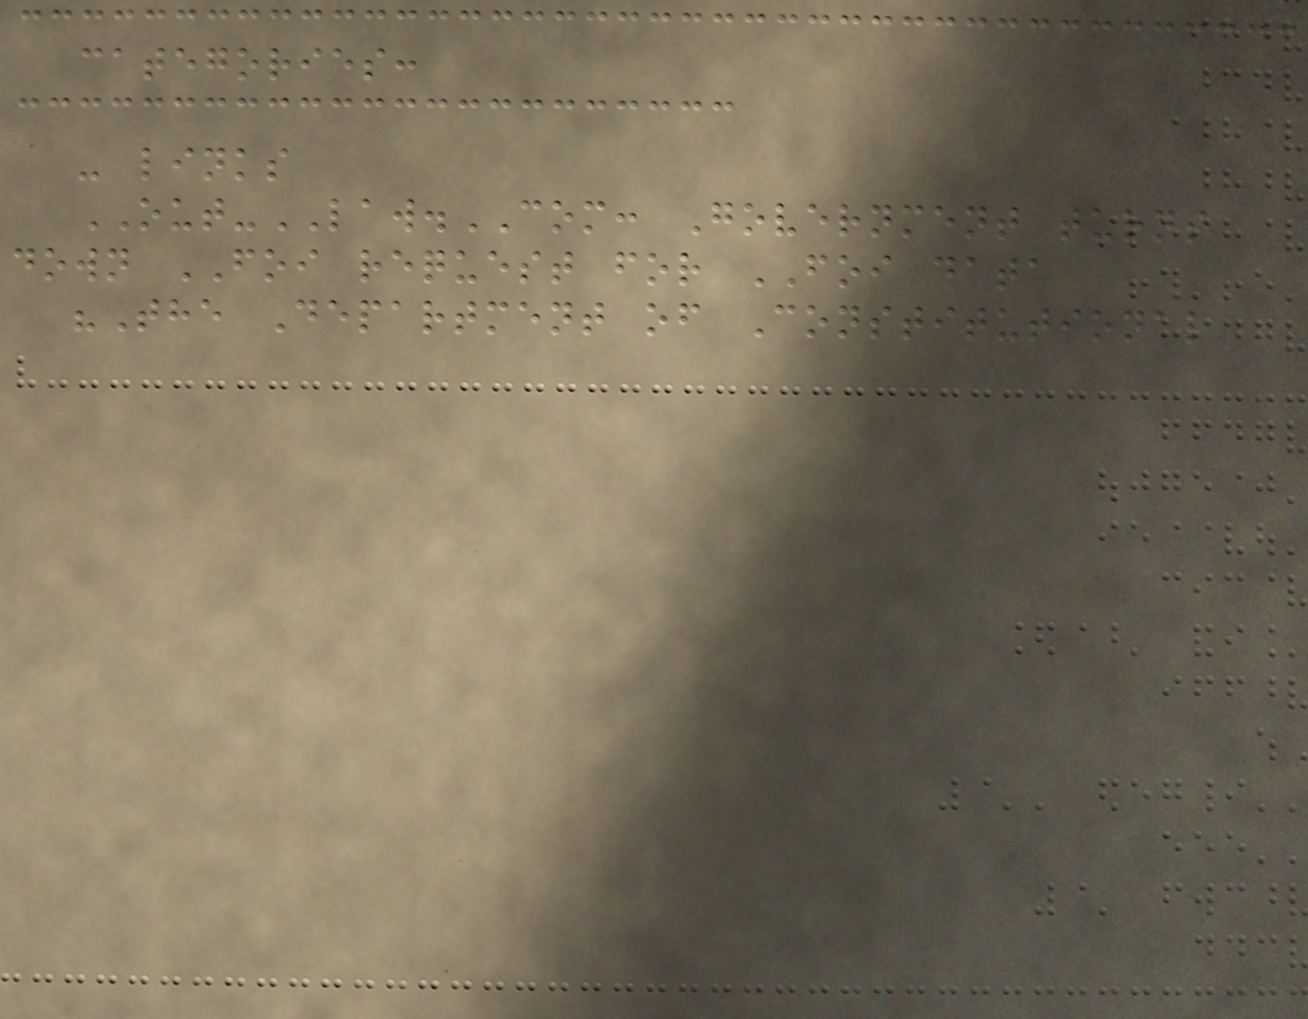categories:
- links
OUT-LAW.COM: Government turns
down FOI request for FOI data
"The Department of Constitutional
